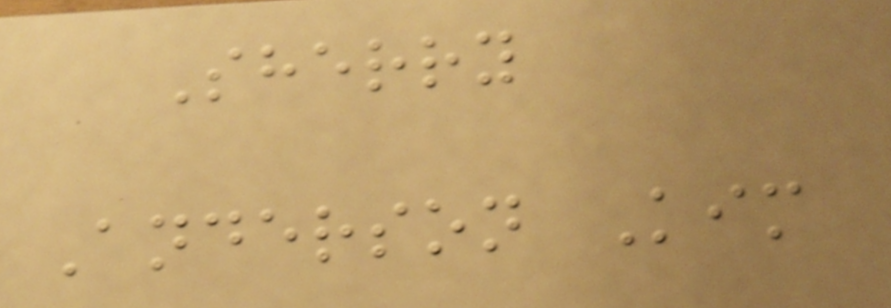Sherry
Anderson Kim
